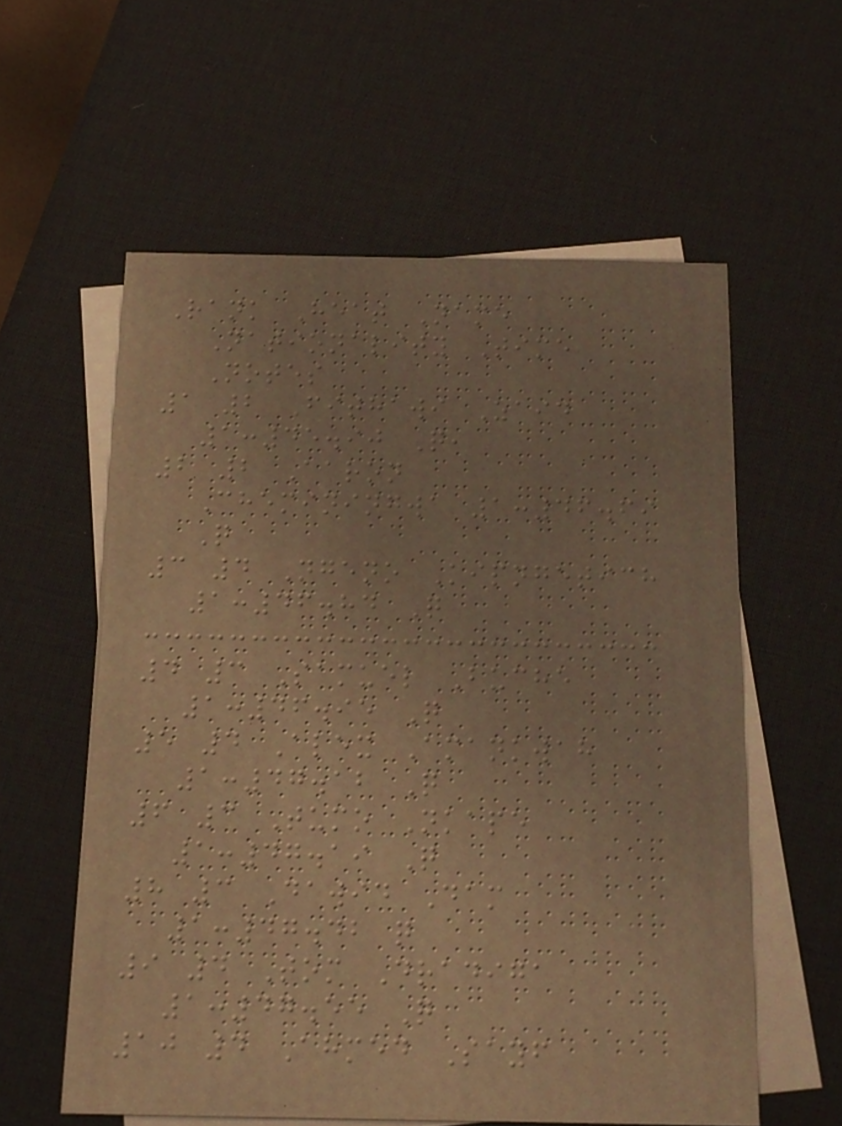Rank Heat Name
Nationality Time
Notes
1 2 Fithawi Zaid
1:45.90 Q,
2 2 Aaron
Cheminingwa 1:46.69
Q
3 4 Ngeno Kipngetich
1:46.84 Q
4 3 Samuel Buche
1:46.95 Q
5 4 Alex Amankwah
1:47.12 Q
6 3 Tumo Nkape
1:47.19 Q
8 3 Dawid Dam
1:47.42 q
9 4 Tom Dradiga
1:47.55 Q
10 4 Ahmed Sayf
